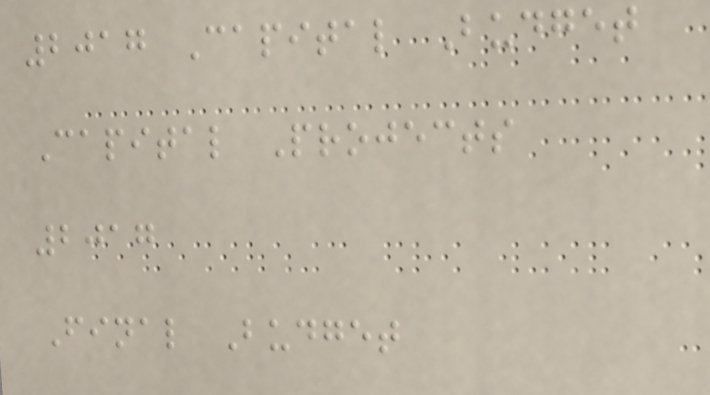2017 Capital Budget
Capital Projects
2017
Final Budget
